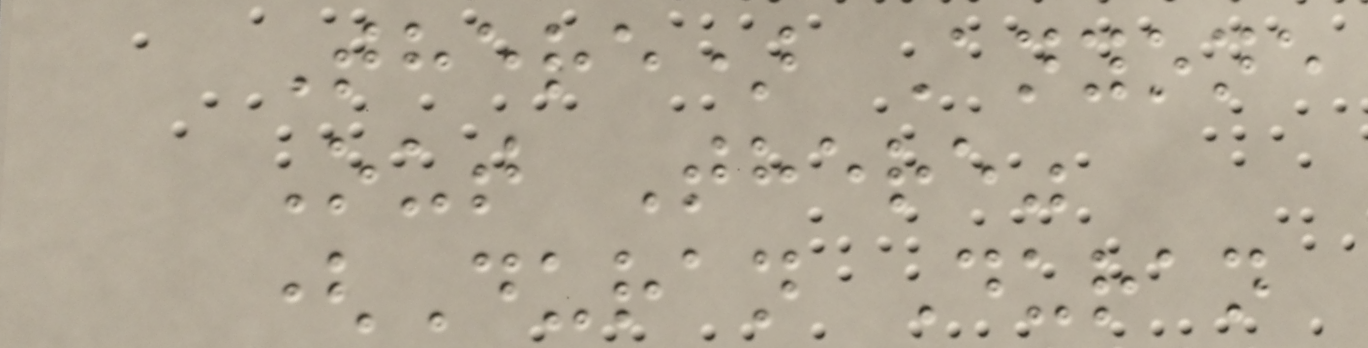There) Anyone
Out There"
(Duran Duran
